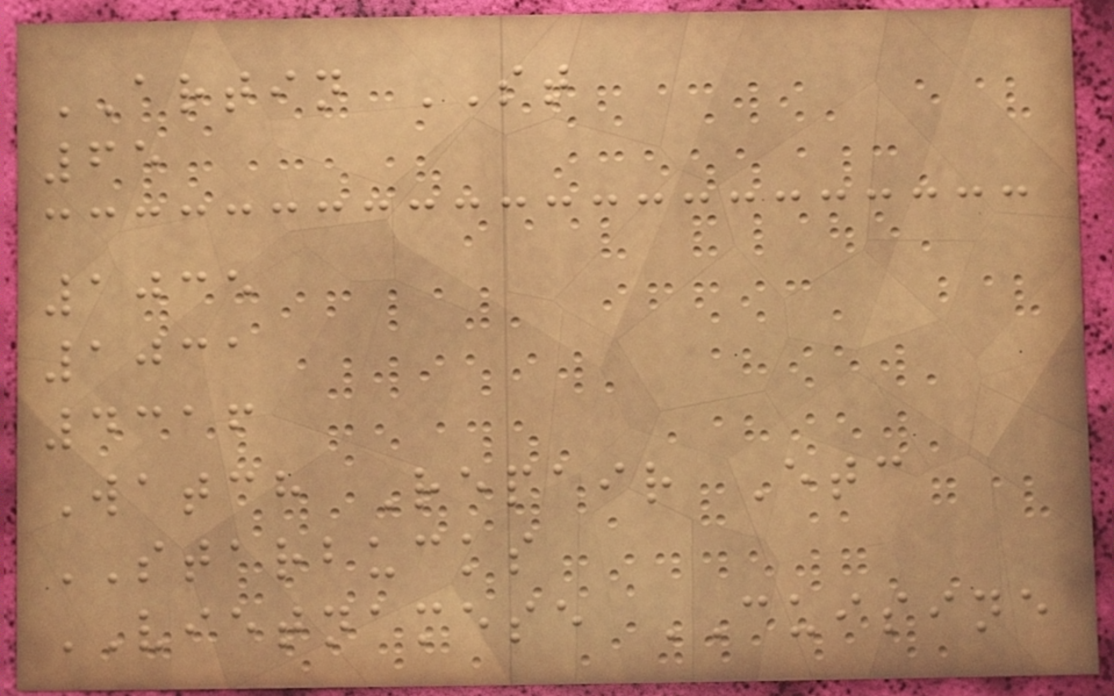ARTIN ST
65
1035
1031
4316
Watch Repair Etc
STARBUCKS
VIETNAMESE CUISINE
